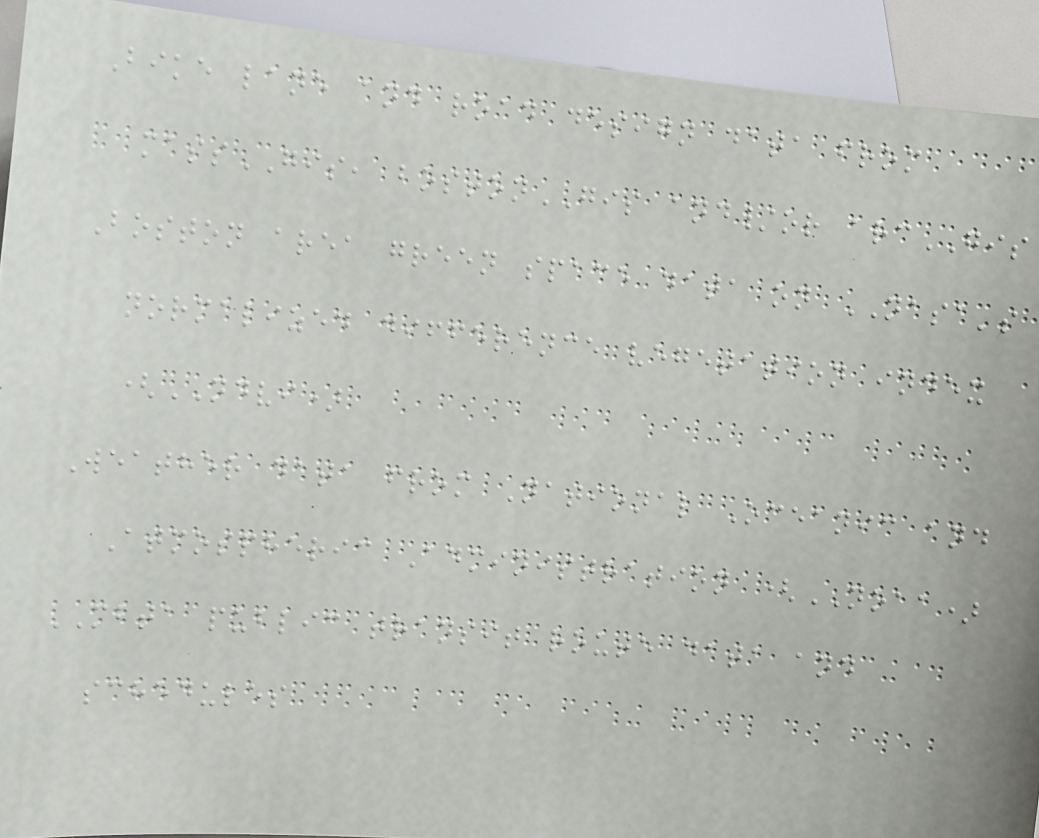Bike lane and road design data from
massGIS, bostonGIS and/or arcGIS
Boston area green space data on NASA's
normalized difference vegetation index
(NDVI)
Weather data from National Oceanic and
Atmospheric Administration (NOAA)
MBTA public transit route data and
schedules
